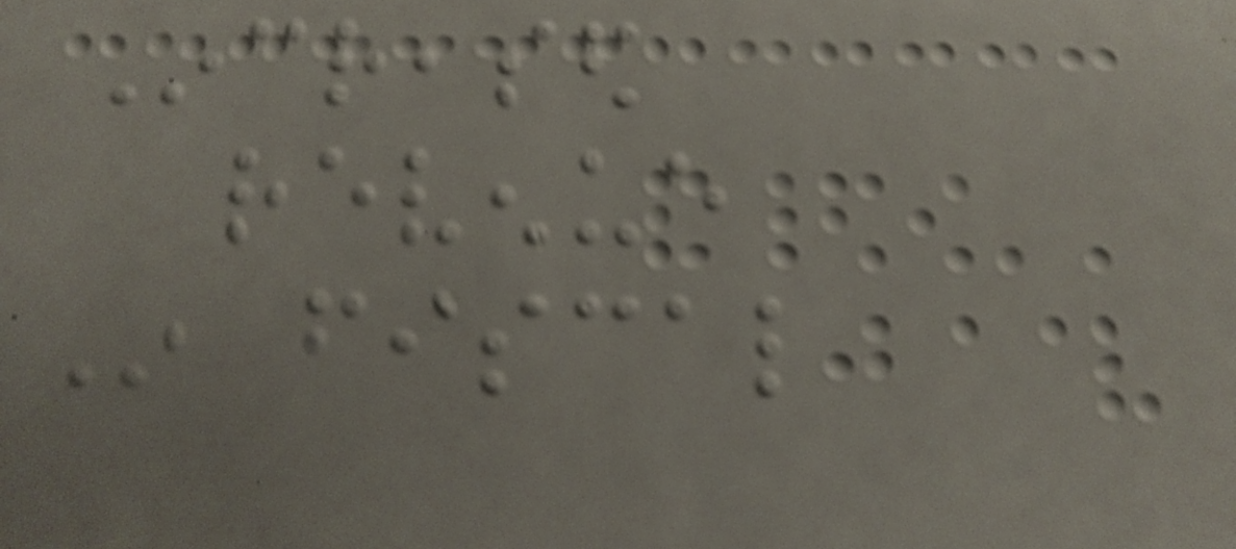Increased
revenue
In fiscal
